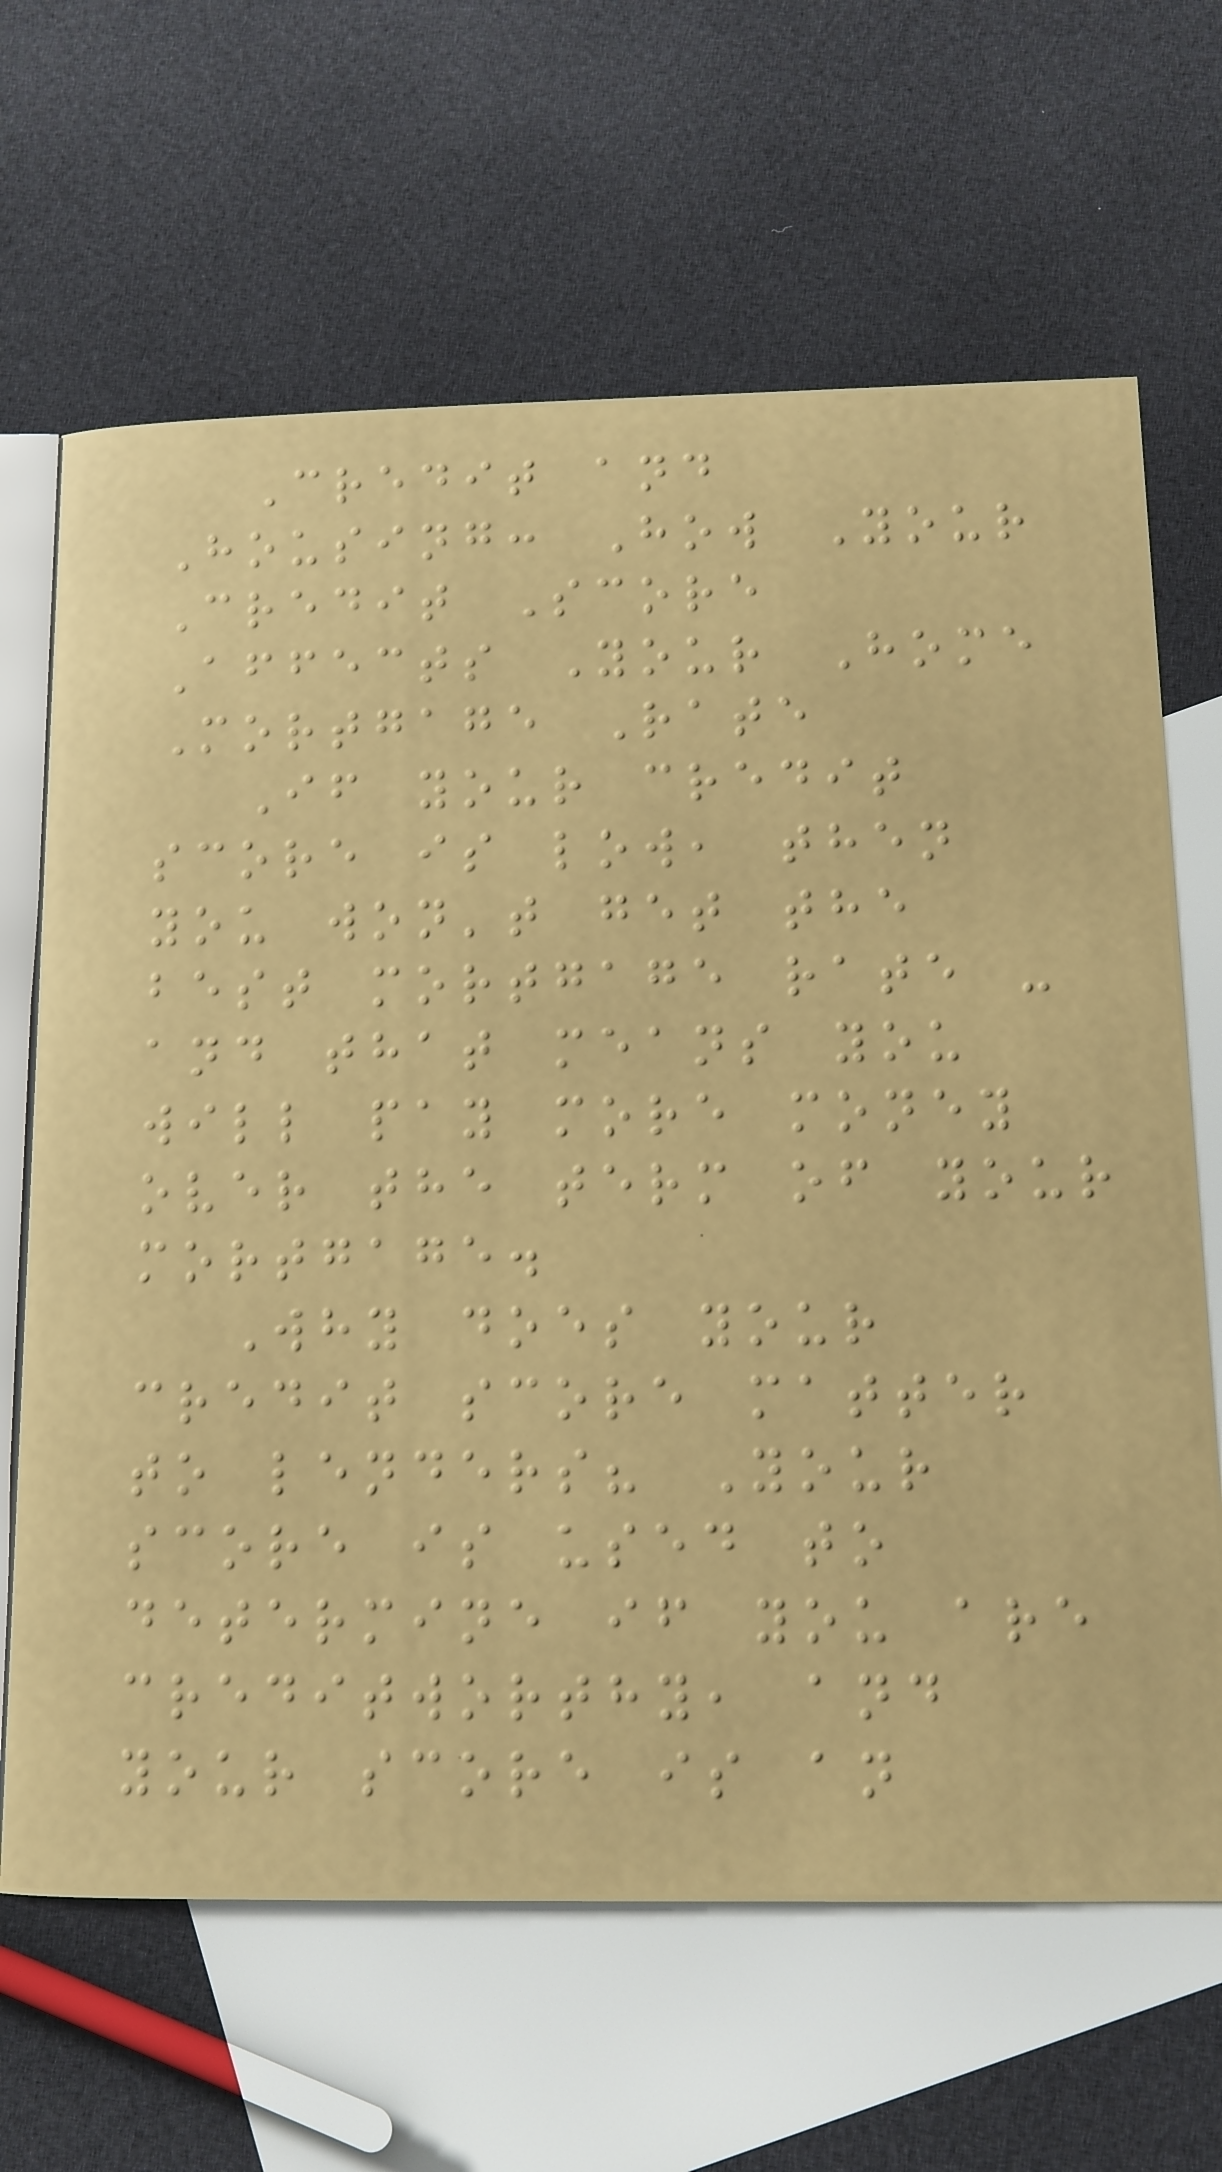Credit and
Housing: How Your
Credit Score
Affects Your Home
Mortgage Rate
If your credit
score is low, then
you won't get the
best mortgage rate -
and that means you
will pay more money
over the term of your
mortgage.
Why does your
credit score matter
to lenders? Your
score is used to
determine if you are
creditworthy, and
your score is an
